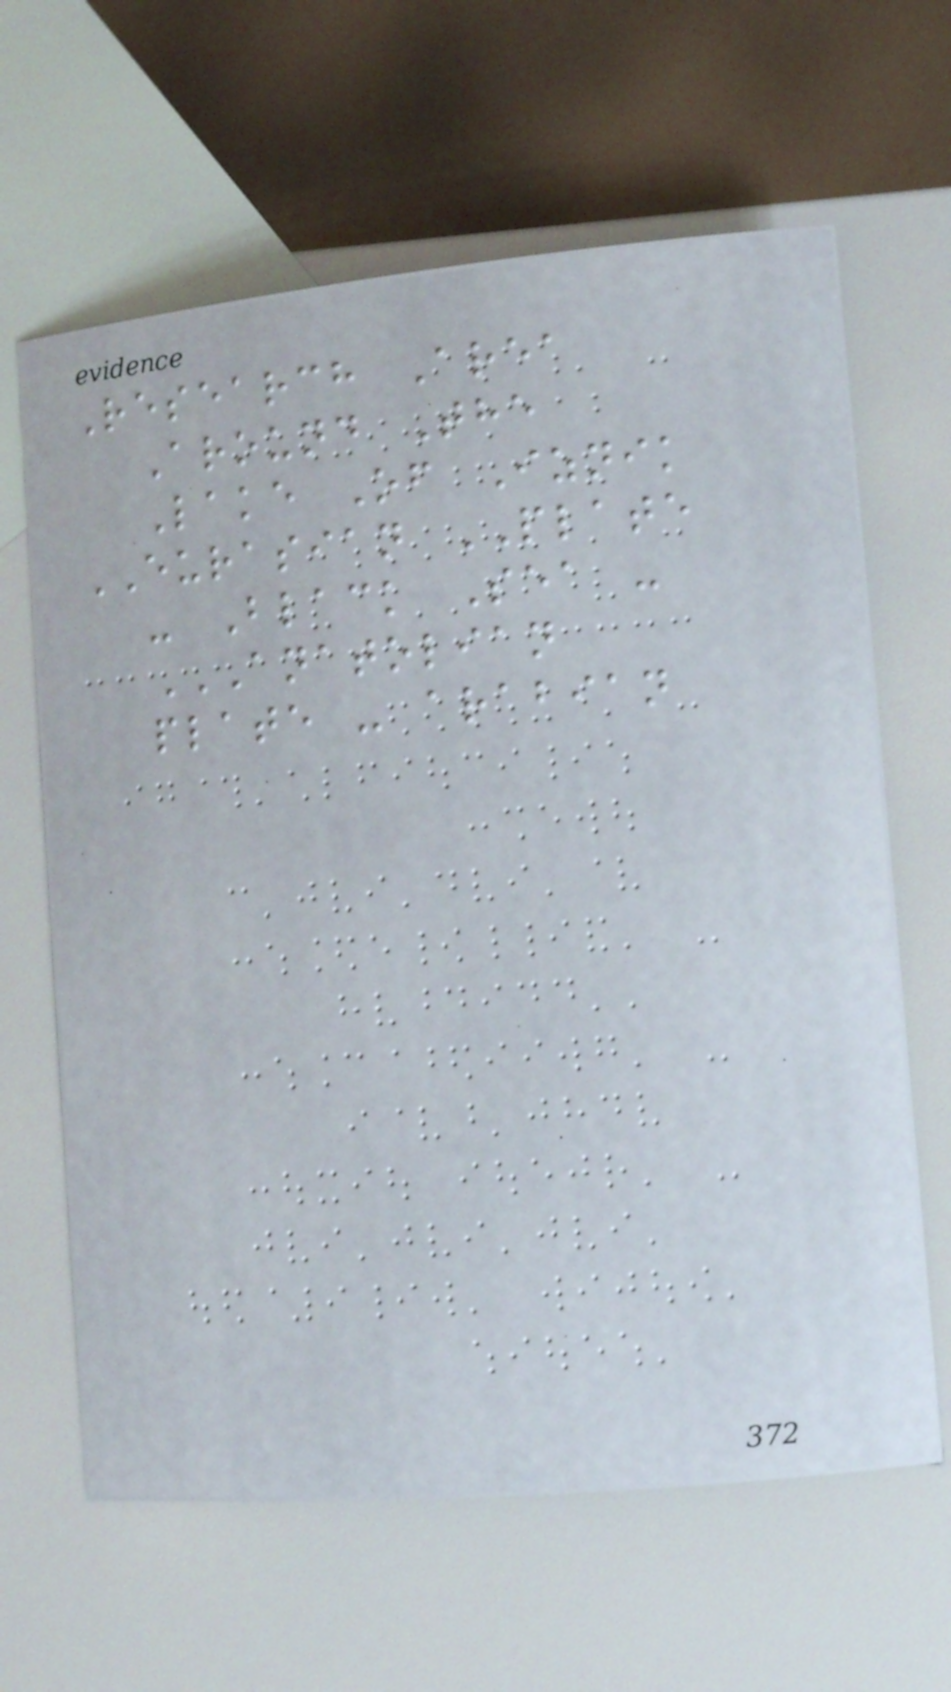Research Area
Around The
Lake Of Iznik
EURASIAN PLATE
- Black Sea -
ANATOLIAN
PLATE - ARABIAN
